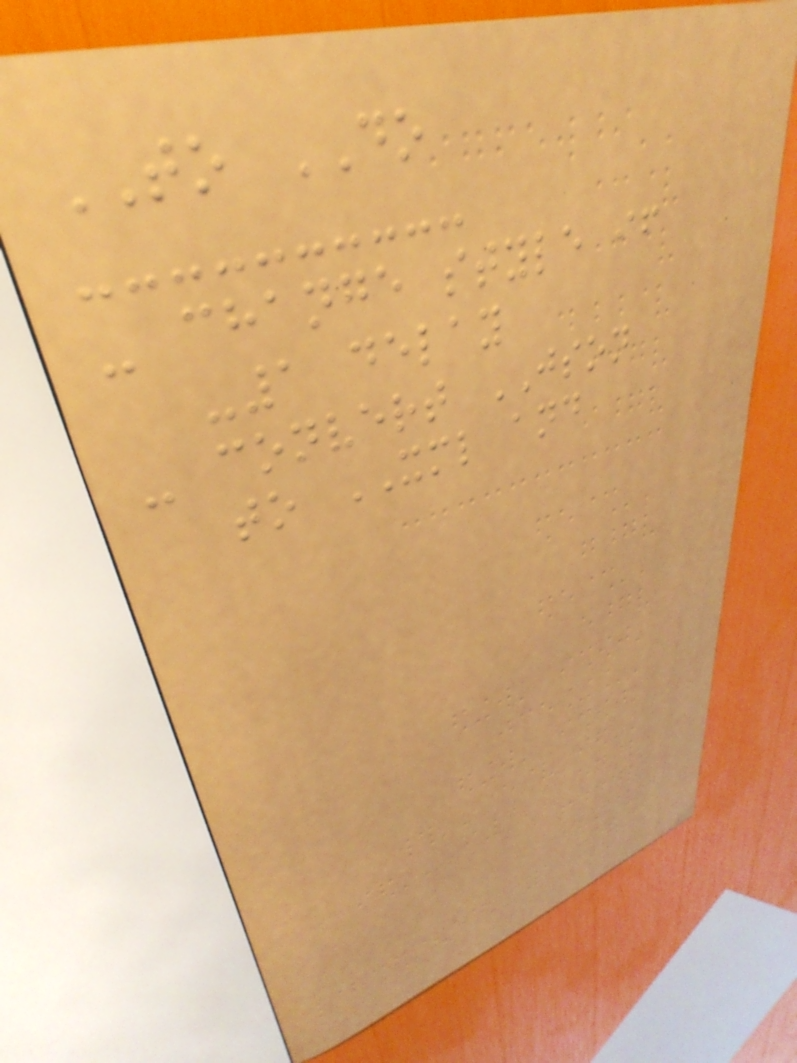TO DO
- change style if
-1 delay
- convert JSON
to XML and
